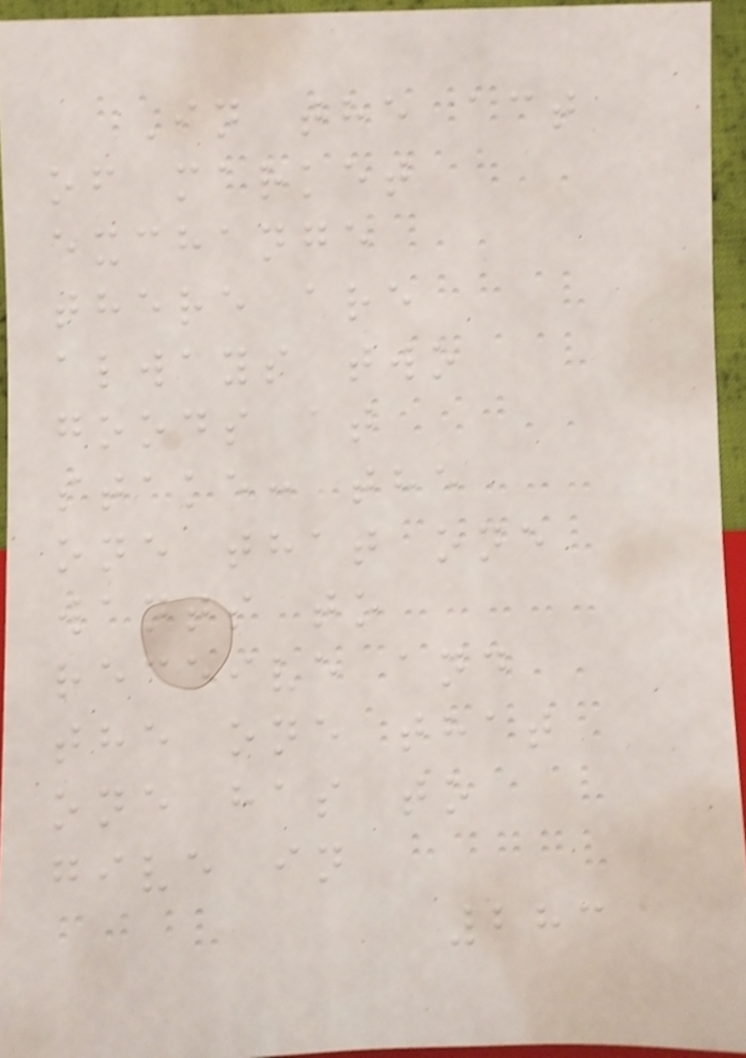In the act
of market
exchange
there are
always two
goods at
stake: the
one that one
wants to
receive and
the one that
one has to
give in
283
